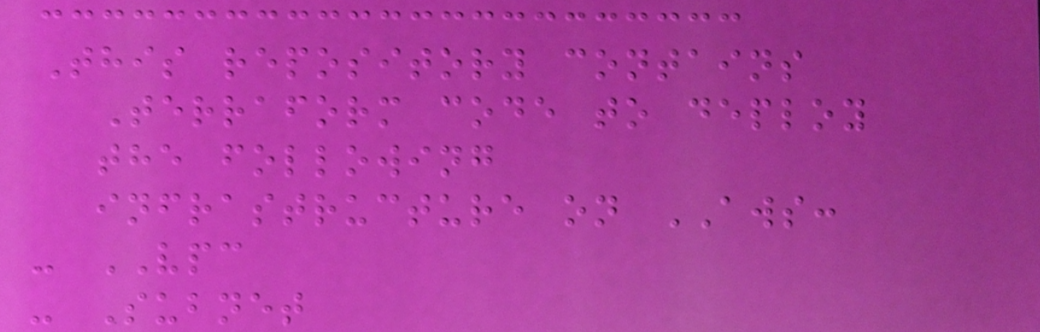This repository contains
Terraform code to deploy
the following
infrastructure on AWS:
- VPC
- Subnet
